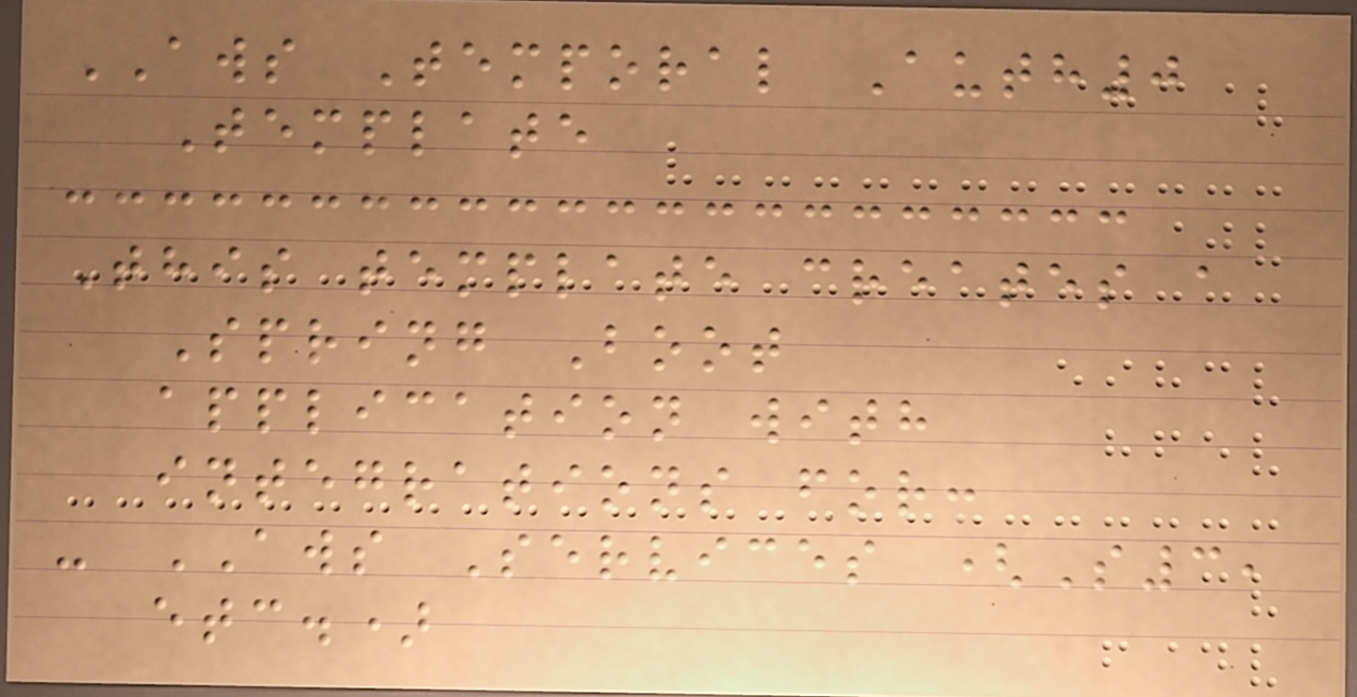AWS Temporal Auth0
Template
This template creates a
Spring Boot
application with
integrations for:
- AWS Services (S3,
etc.)
